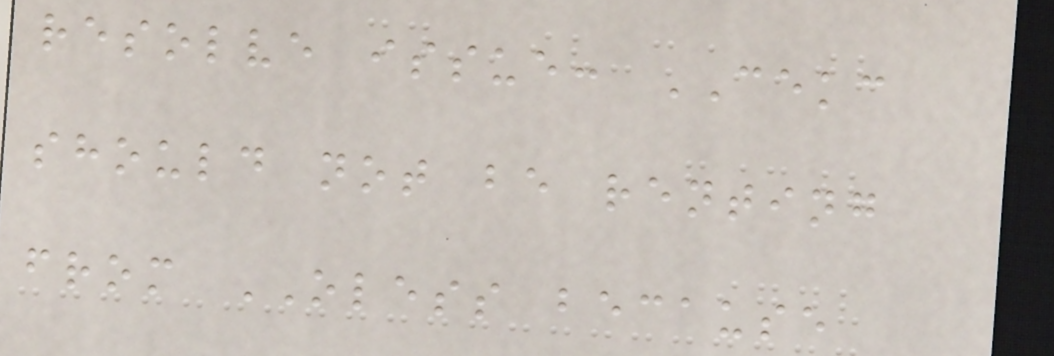resolve issue: CEKC
should not be renting
from OLESS because
